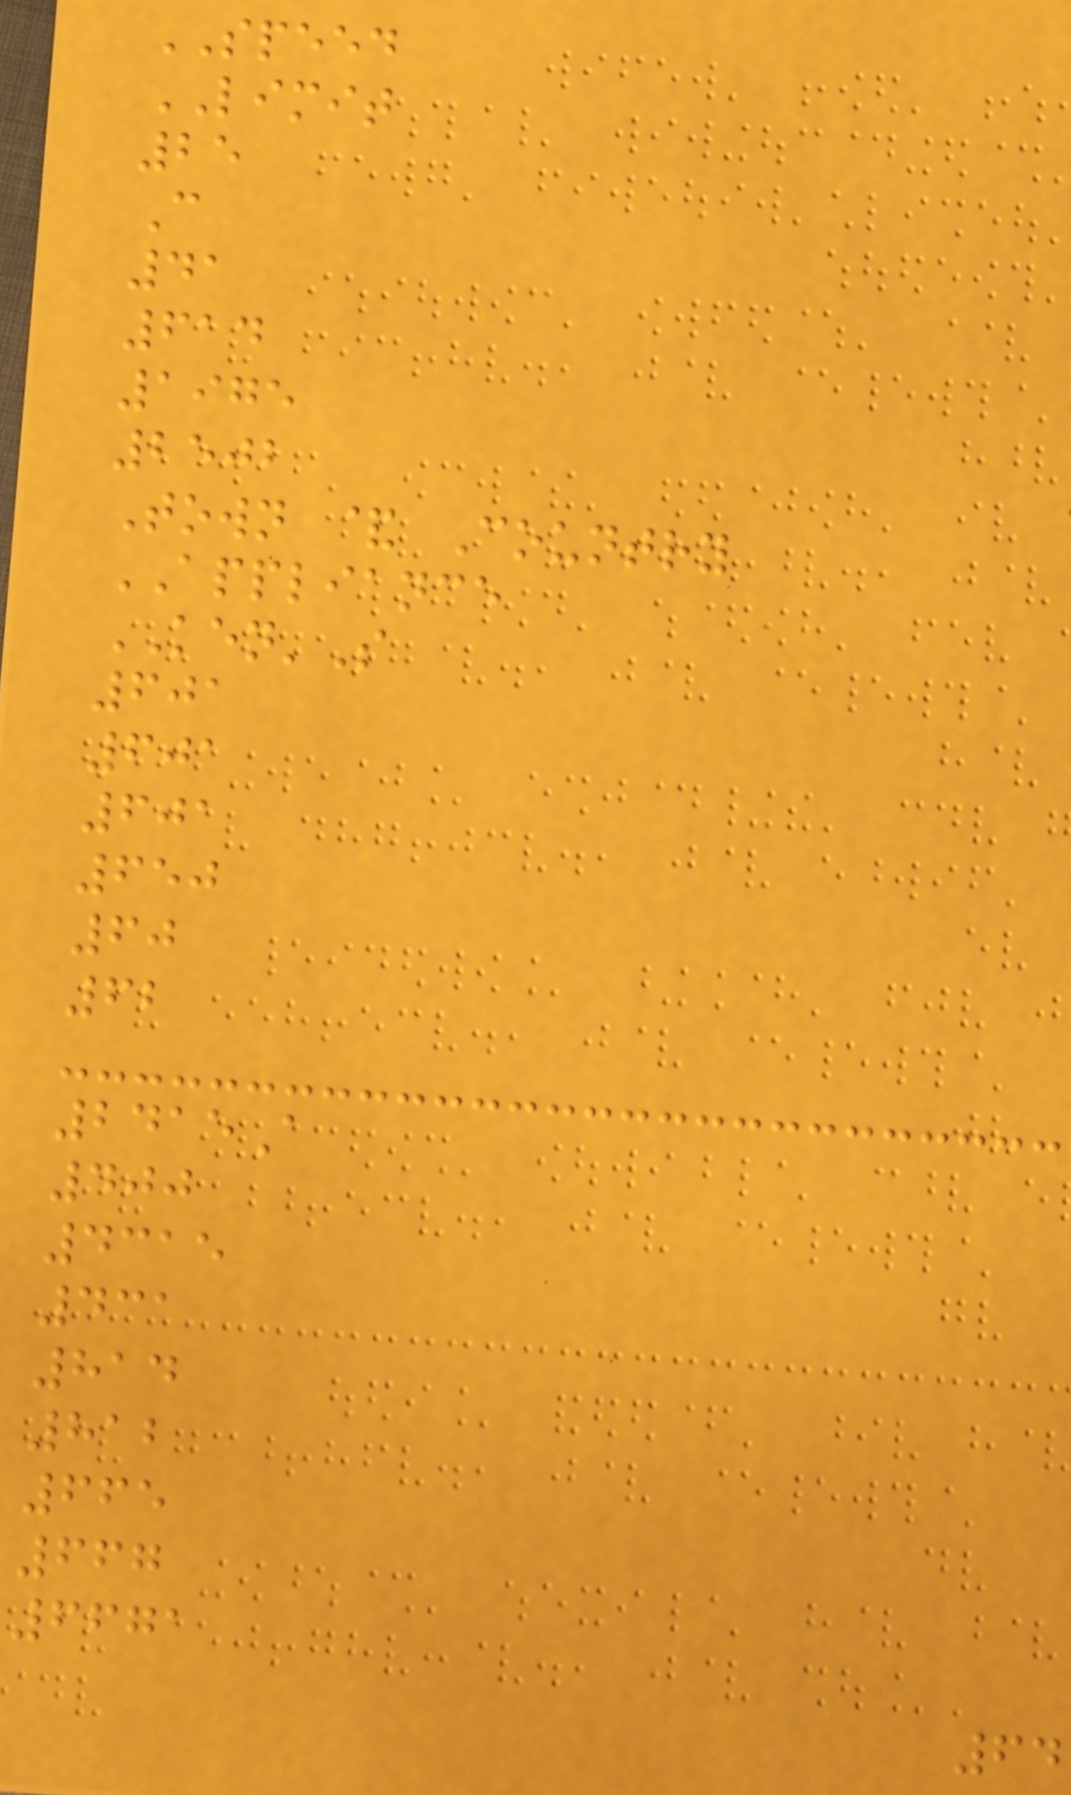SPEED
LIMIT
25
C
41
614
1975
2502
Town & Country
APPLIANCE
KEN'S
601
601
601
650
60
62
2415A
400
4315
431
814
812
665
667
6671
64
